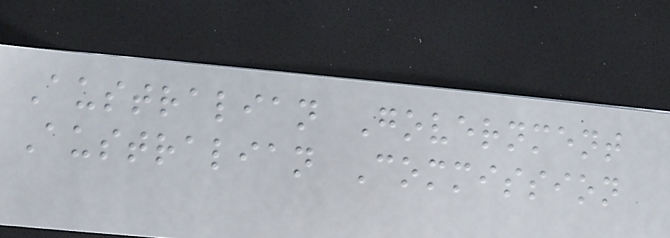Australian Government
Australian Commission
